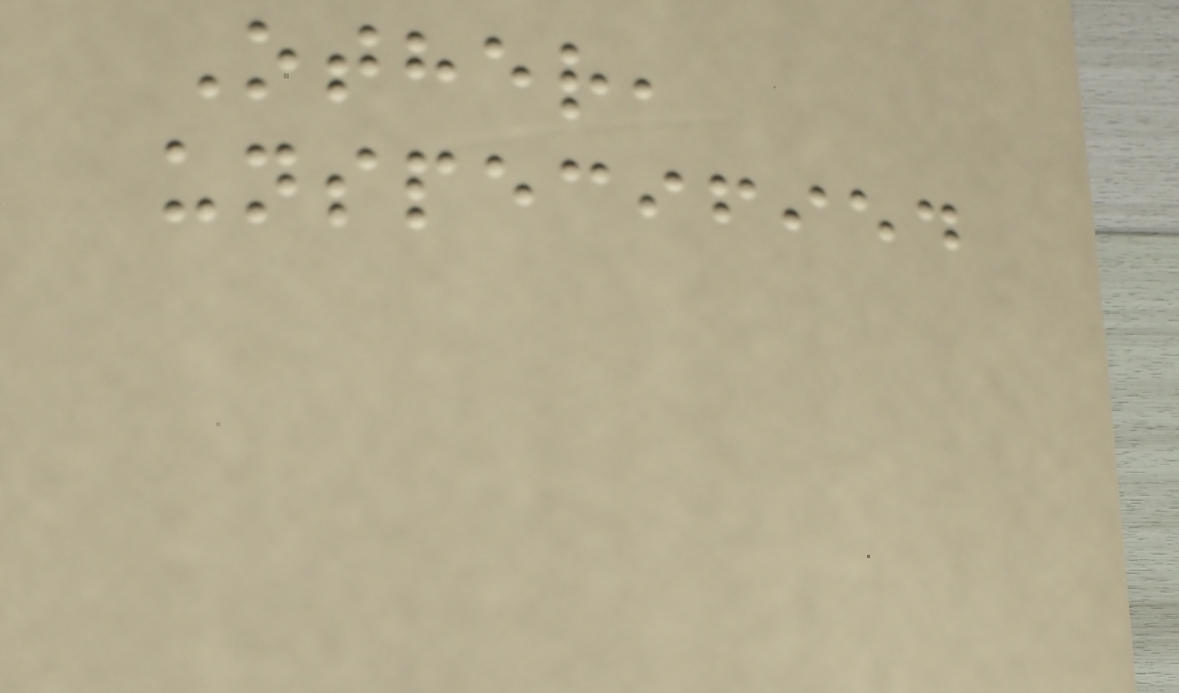Other,
unspecified
